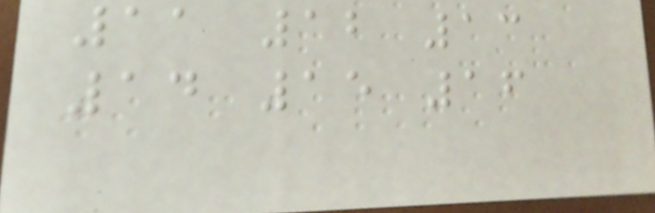11 12 13
14 15 16
